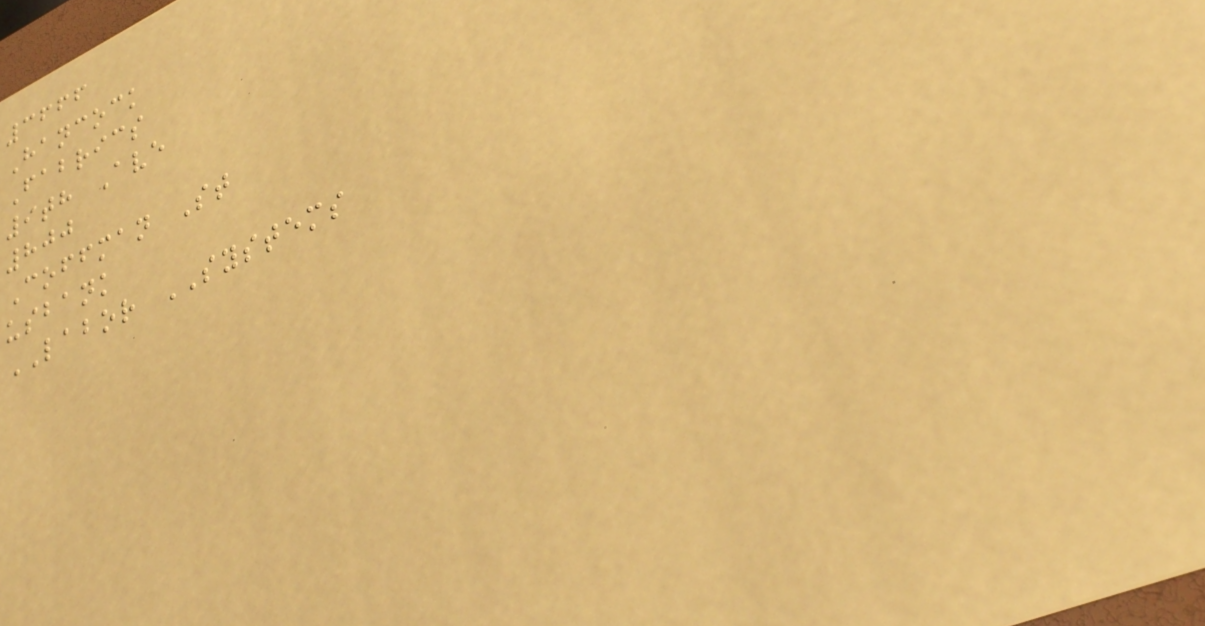3666
Hancock
Fabrics
9th Ave
800
Coffman St
usbank
LABOR SYSTEMS
